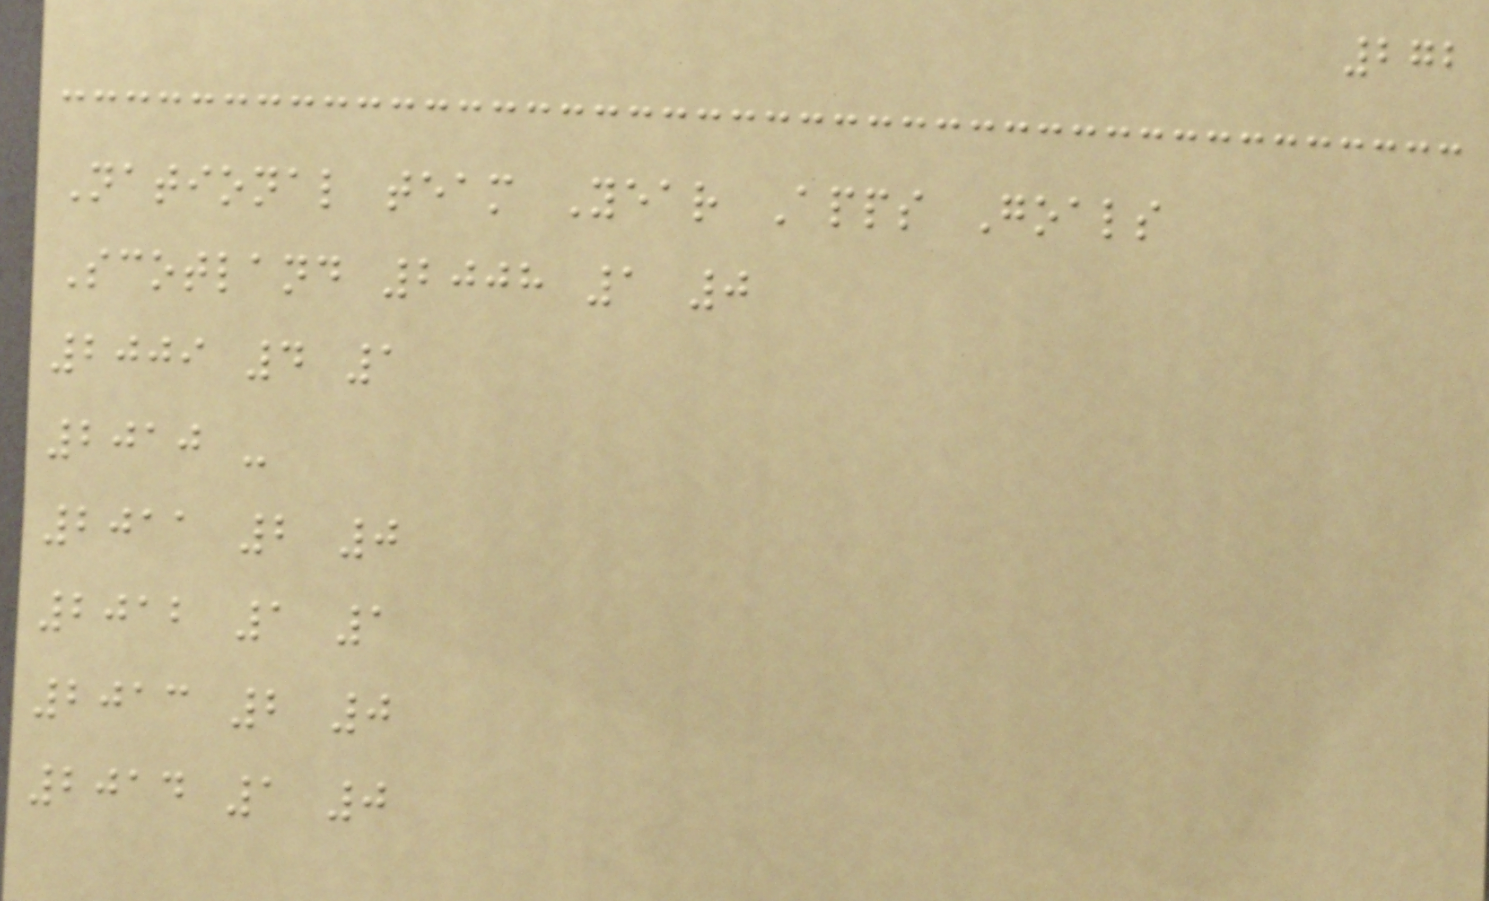272
National team Year Apps Goals
Scotland 2008 1 0
2009 4 1
2010 -
2011 2 0
2012 1 1
2013 2 0
2014 1 0
